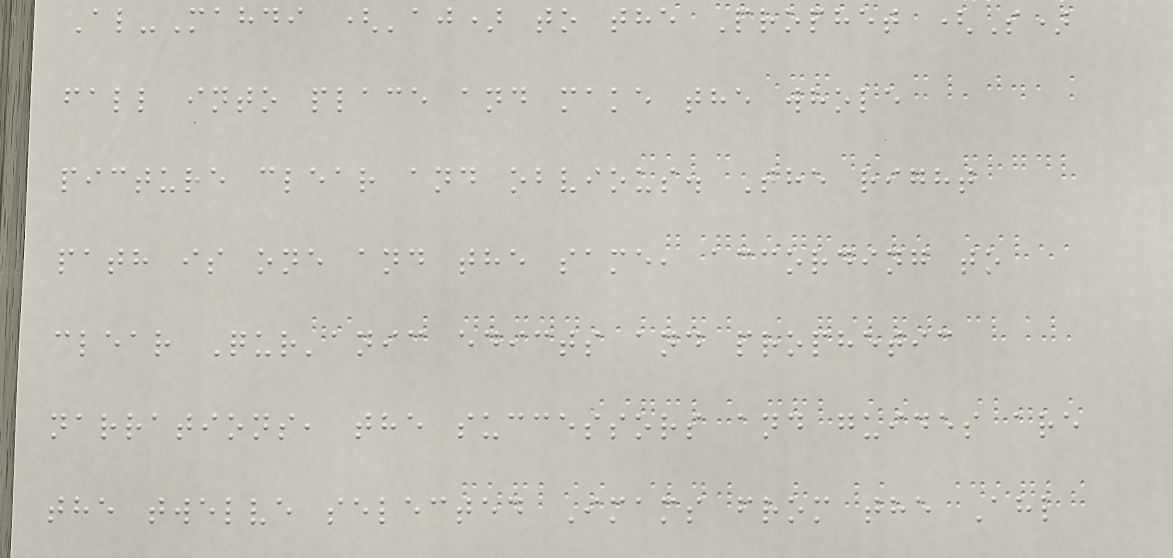Al-Mahdi ('aj) to the Prophet (S)
fall into place and make the whole
picture clear and obvious. The right
path is one and the same, according to
clear Qur'anic edicts and prophetic
narrations, the successors and guides are
the twelve selected Imams from the Ahl
